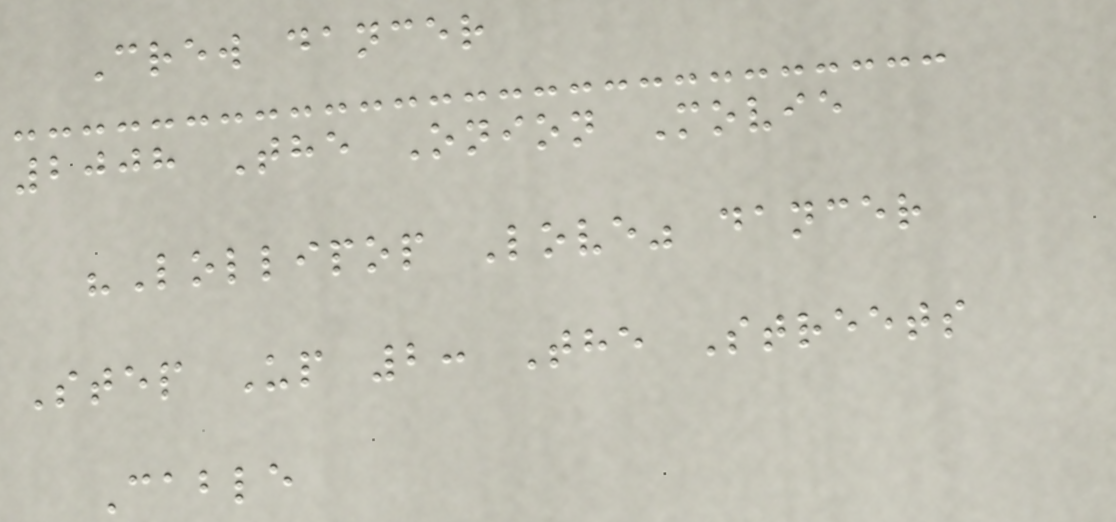Crew dancer
2008 The Onion Movie
"Lollipop Love" dancer
Step Up 2: The Streets
Cable
